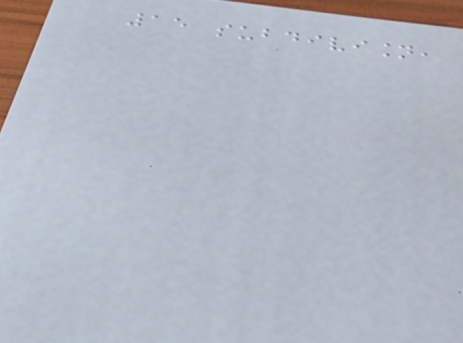15 subdivision,
